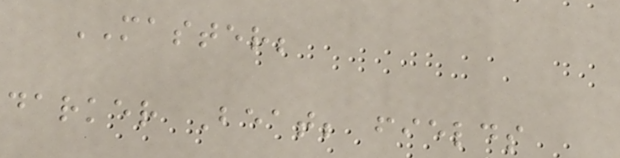MASTER;
darker Beat; fields
